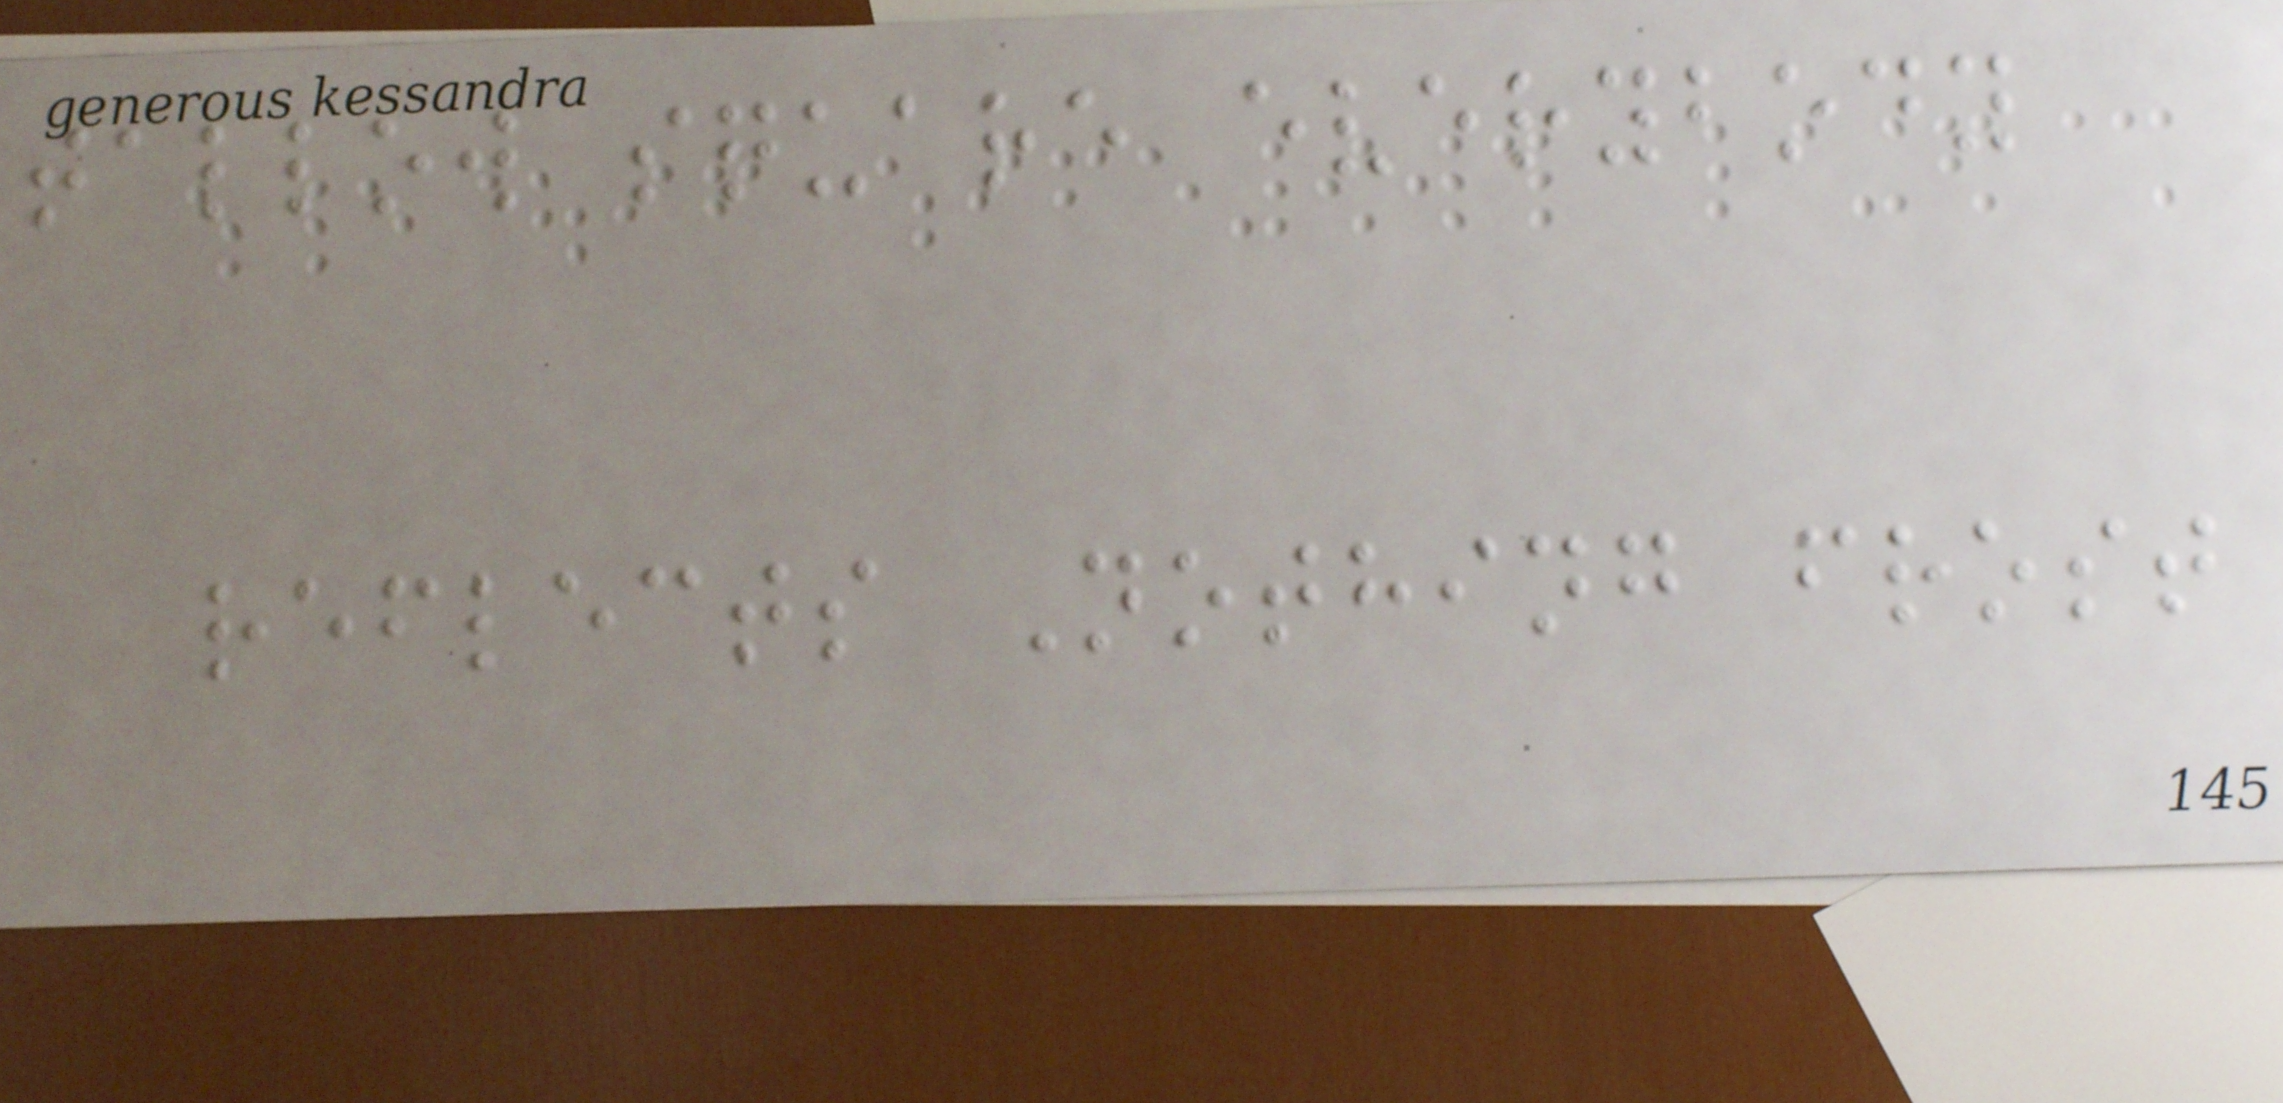tallow square everybody
reflects Nothing frost
